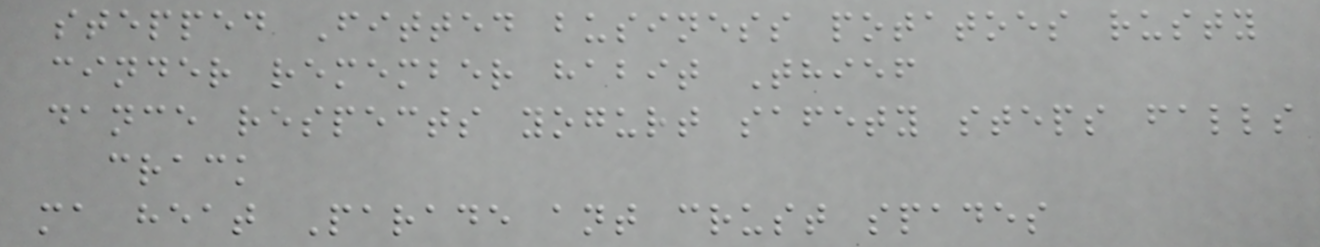stepped Fitted business potatoes rusty
cinder remember habit Thief
dance respects yogurt safety steps falls
crack
ma heat Parade ant crust spades
